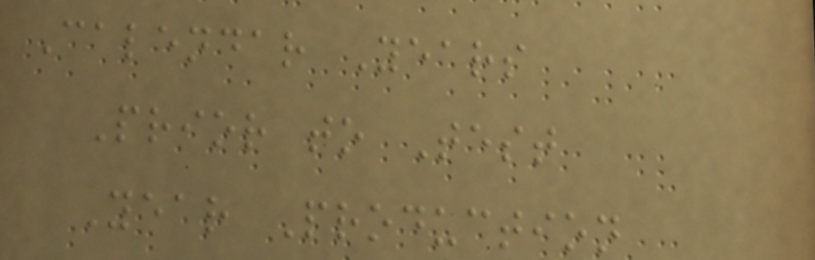Calendar Years
Prior to Test
Year Production
